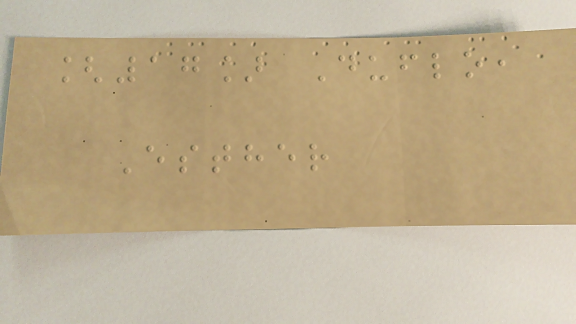[17] Duflo,
Esther
